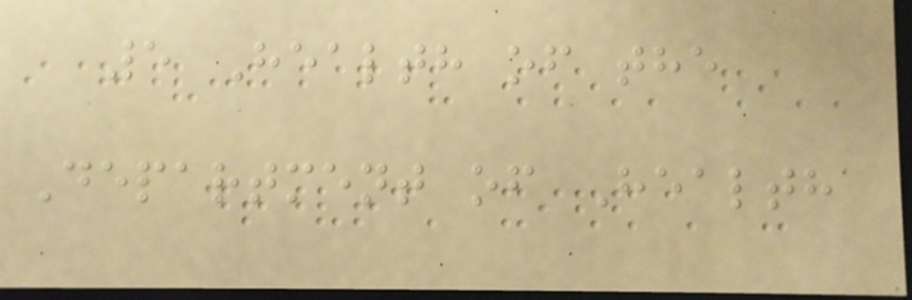5 Health of the
Department of Health
